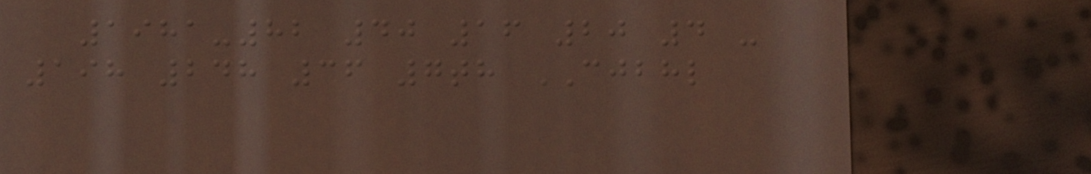1981-82 40 16 20 4 -
198 248 36 7th CJBHL
